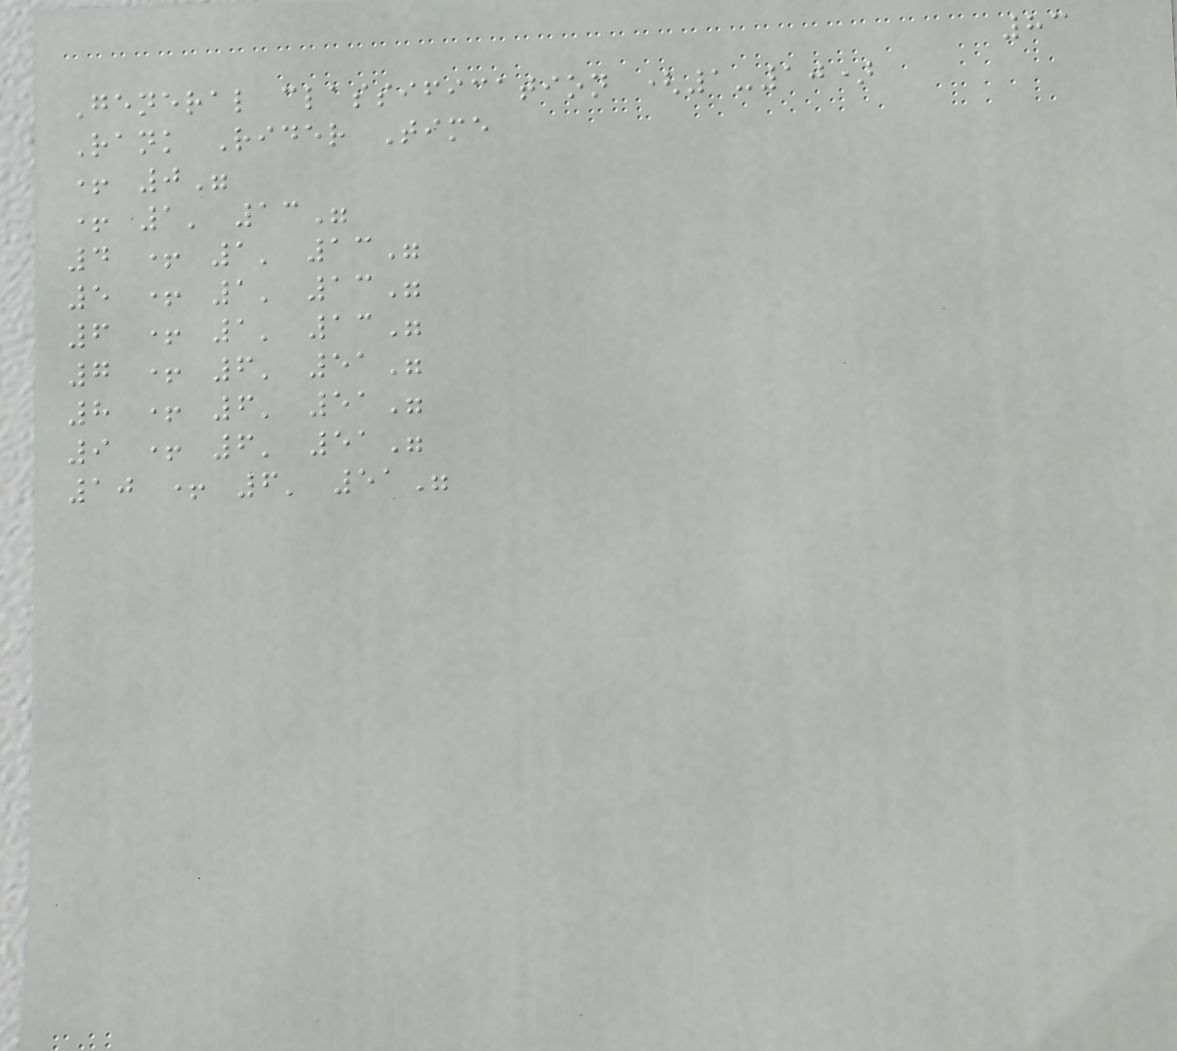83
General classification (1-10)
Rank Rider Time
+ 0"
+ 1' 13"
4 + 1' 13"
5 + 1' 13"
6 + 1' 13"
7 + 6' 51"
8 + 6' 51"
9 + 6' 51"
10 + 6' 51"
